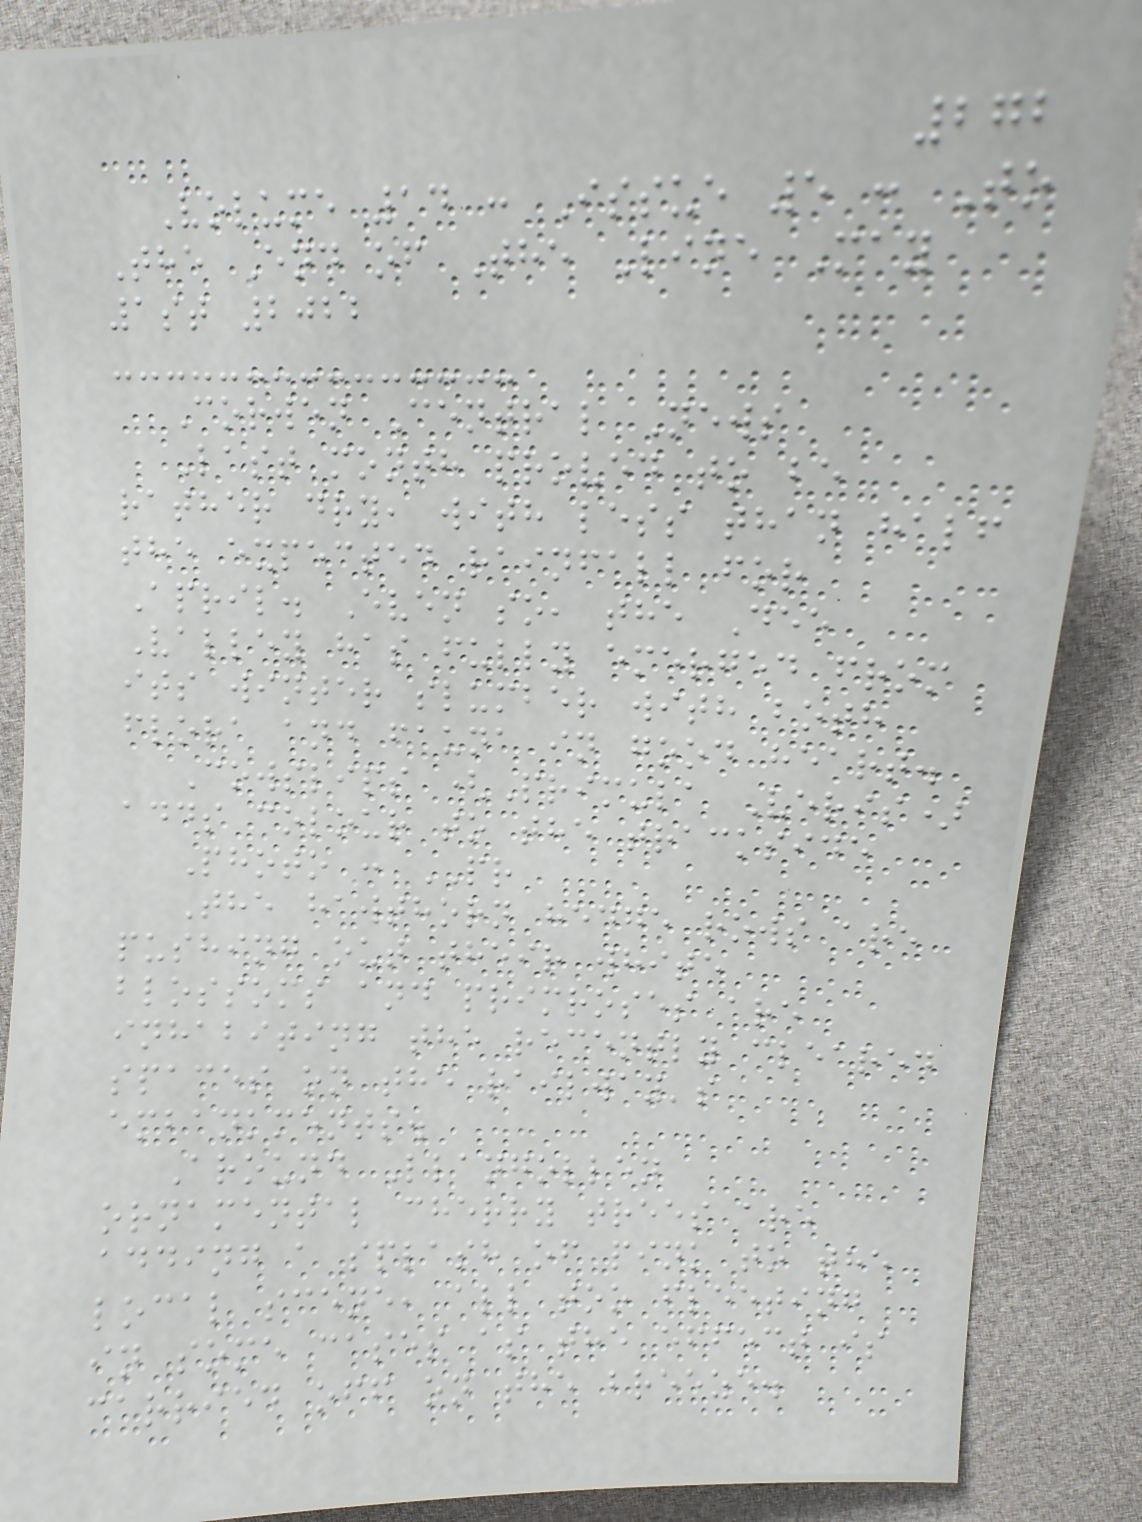272
Volume 14 : Issue 5 : To
The End of The Line May
1st 2022
Corwen Central News
Last month proved to be
rather dry, with less than half
the expected rainfall for
April. Even so, the Dee
Valley has fully emerged from
its winter slumber with both
flora and fauna in good heart.
Cowslips (Primula Veris)
adds colour to the trackside
Photo : PR
The hawthorn hedge rows are
pushing out their white
blossoms and primroses are
inhabiting the recently cleared
spaces on the railway's
embankments.
Around Llangollen
ornamental cherry trees are
adding a splash of pink to the
local scene, all too fleeting
in some cases as the effect is
carried off on the breeze.
